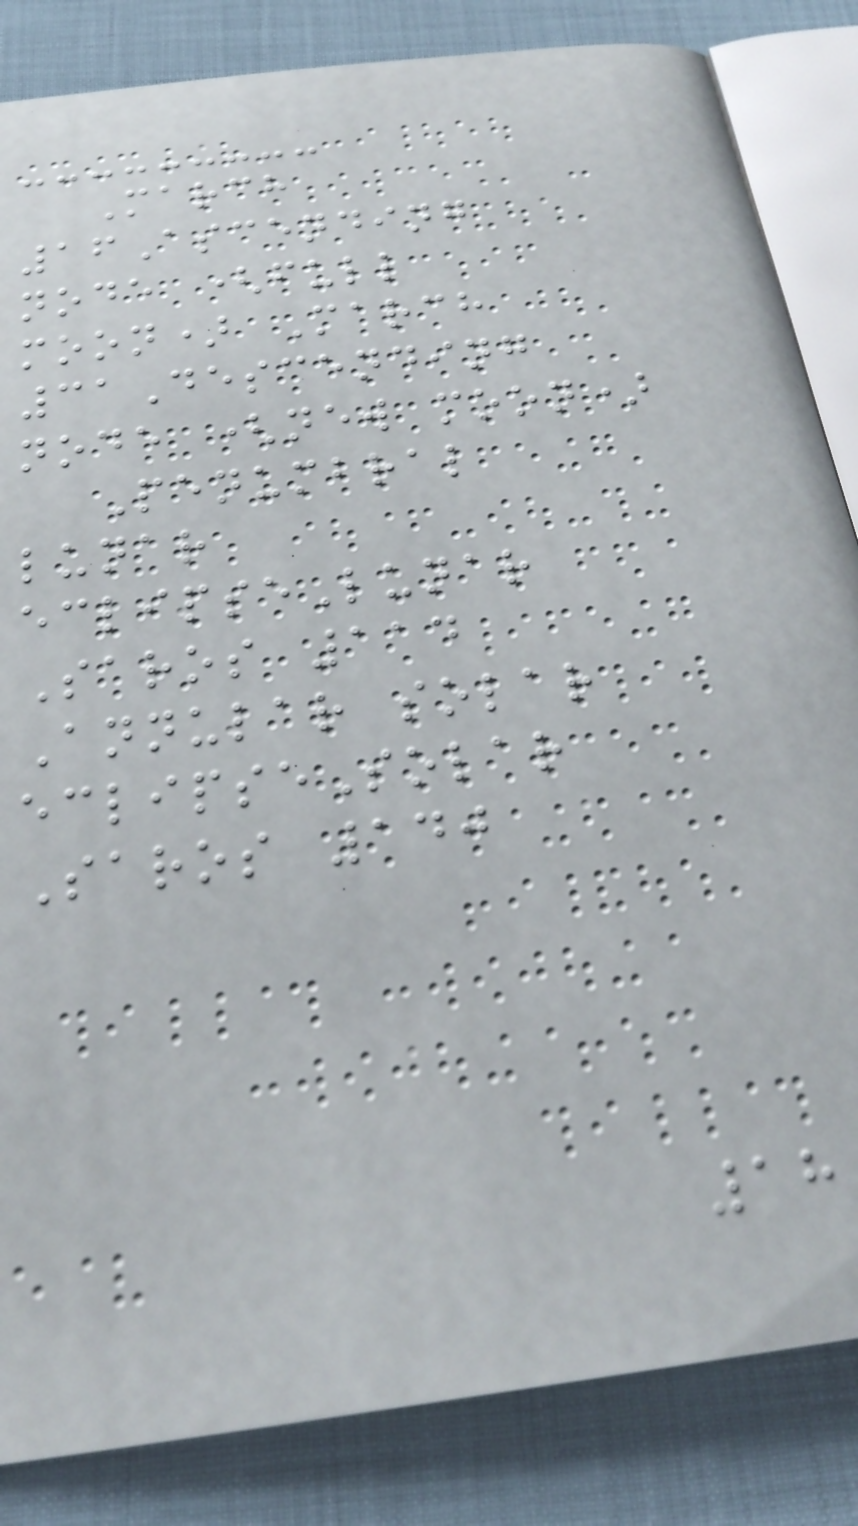March
16Ascending
node (full
moon) March
31Descending
node (new moon)
Penumbral
lunar
eclipseLunar
Saros 114
Annular solar
eclipseSolar
Saros 140
18
